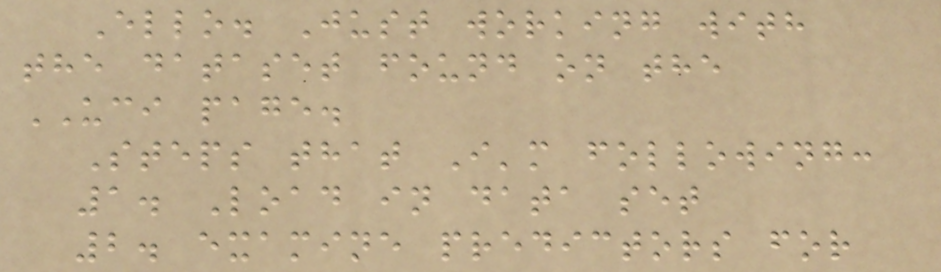Ello. Just working with
the dataset found on the
UCI page.
Steps that I'm following:
1. Load in data set
2. examine predictors for
